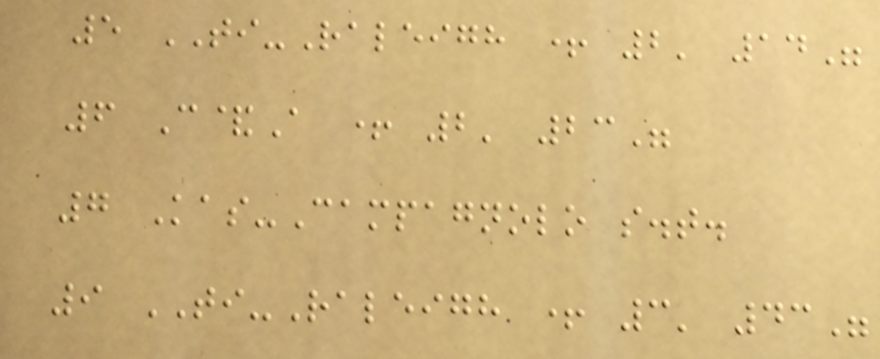5 TI-Raleigh + 2' 14"
6 C&A + 2' 23"
7 Kas-Campagnolo s.t.
9 TI-Raleigh + 3' 43"
